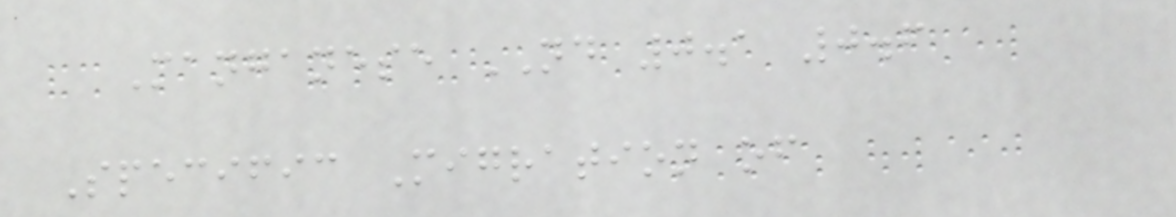Manganese ND 0.1 0.6
Specific Migration of
